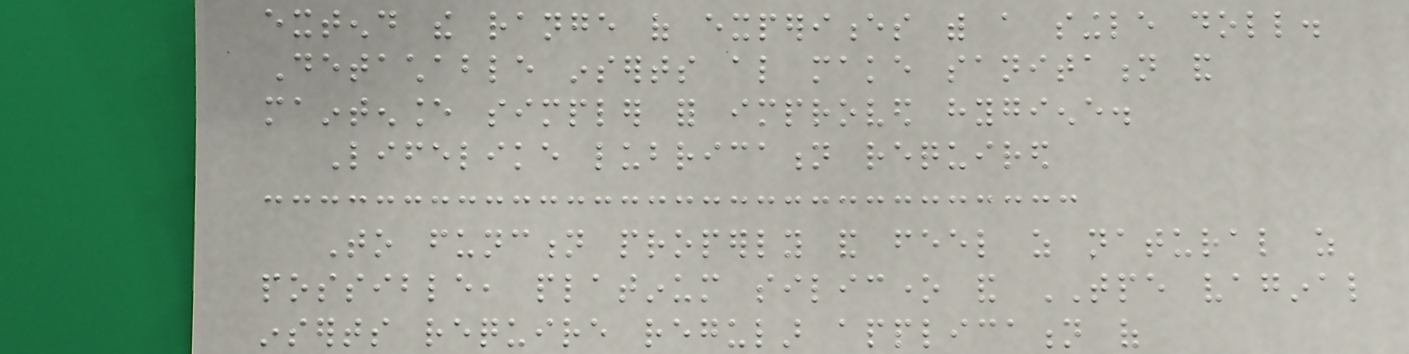extend the range of experiences with a single doll.
Detachable inserts also make sanitation and
maintenance simpler for improved hygiene.
Lifelike lubrication required
To function properly and feel as natural as
possible, platinum silicone and TPE vaginal
inserts require regular application of
